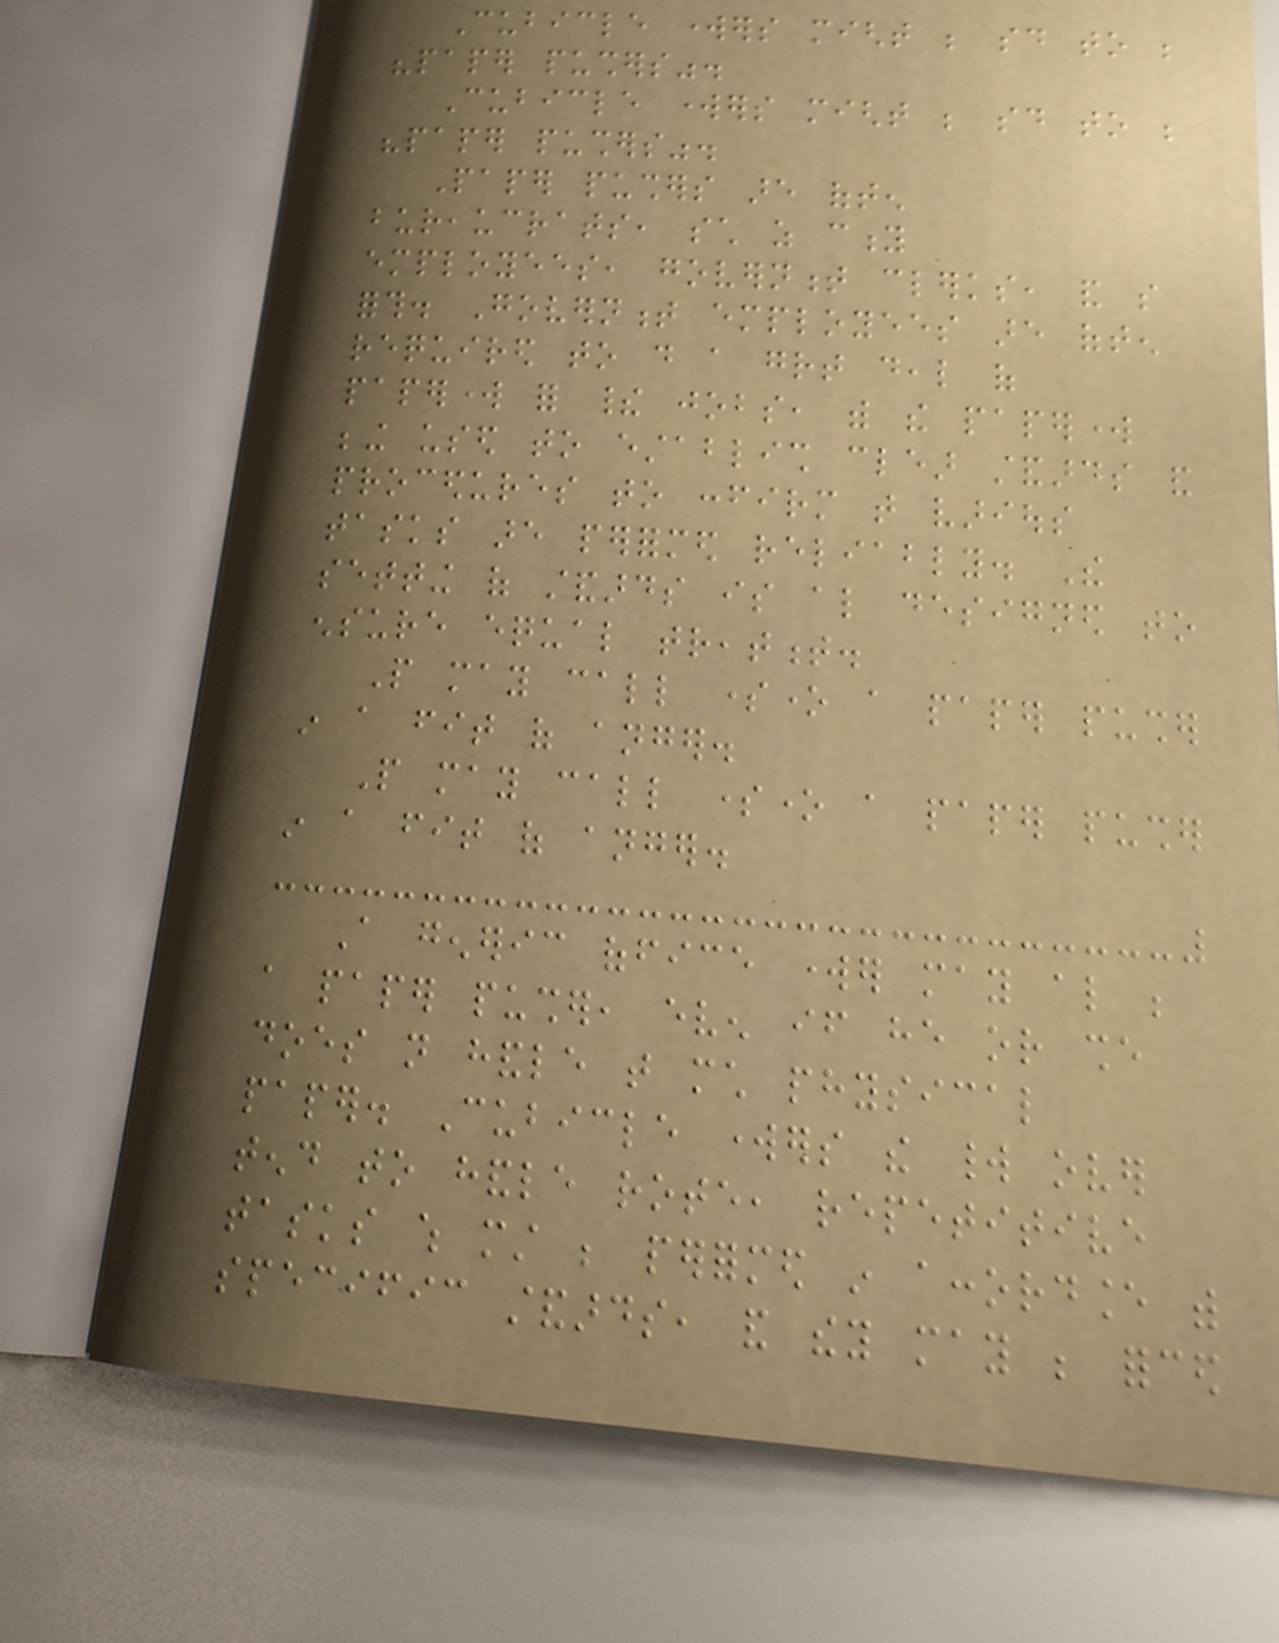Cubicle workers might be said to be
"paper pushers".
Cubicle workers might be said to be
"paper pushers".
Paper pushers are often
bureaucrats, such as city
employees, government clerks, and so
forth. Government employees are often
required to do a great deal of
paperwork for their jobs, with the paperwork
being used to establish clear standards and
procedures to confirm that various
tasks are performed reliably. The
setting of standards is also designed to
ensure equal treatment.
People may call someone a paper pusher
in a fit of anger.
People may call someone a paper pusher
in a fit of anger.
A generic office worker may also be
a paper pusher, even if he or she
does not handle that much physical
paper. Cubicle workers the world over
tend to handle rote, repetitive
tasks which must be performed in accordance with
specific standards, and they may be forced
